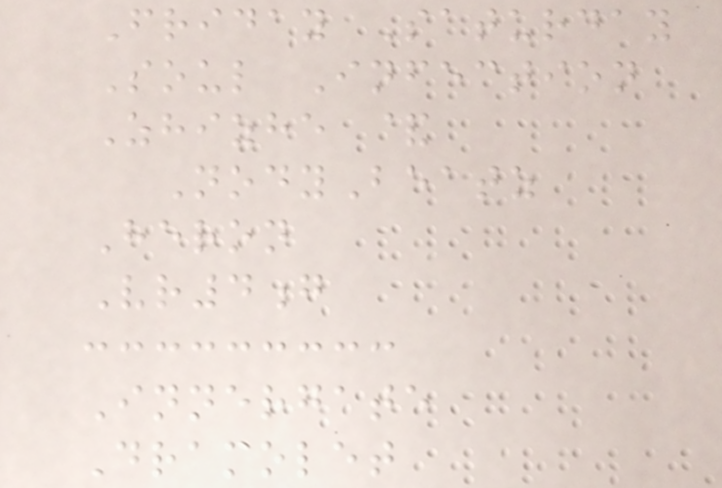Friday Saturday
Soul Infection
Zhizhe &
NodyBeatz
Heron
Vr4g
Innergate
Dramolet
